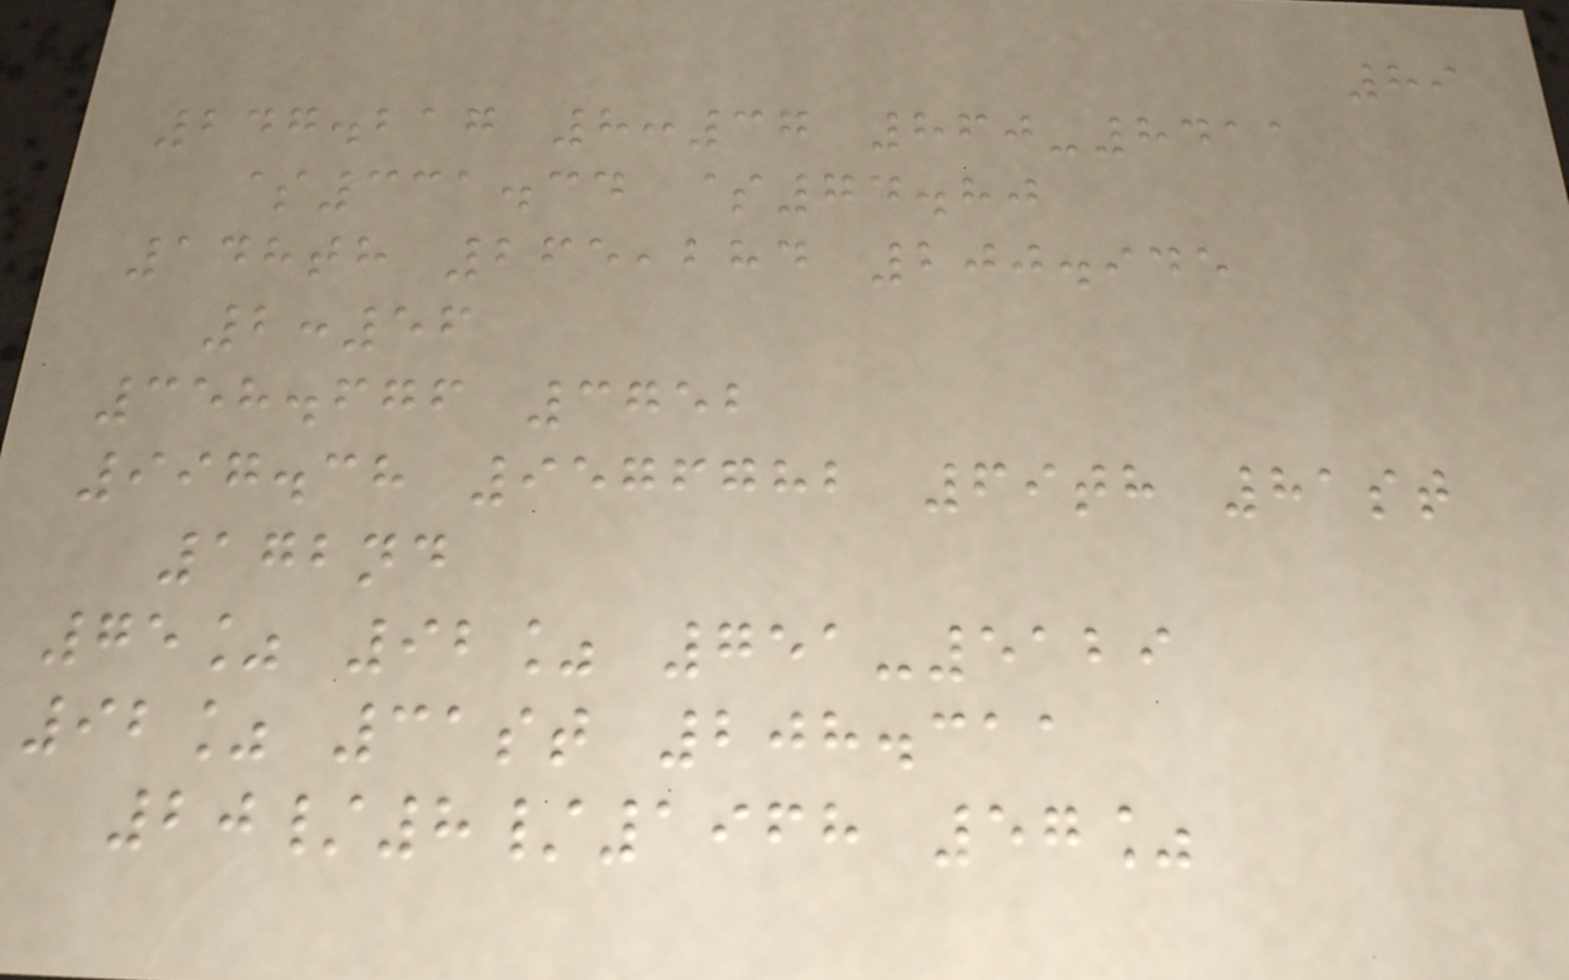89
247.217 8:37 860-8411
$331.34 $74.80
148th 265,284 200.945
2:56
358.676 3752
997.38 9576782 69th 81st
172nd
75% 92% 751-5129
92% 31st 208.311
20/8/1968 57%
